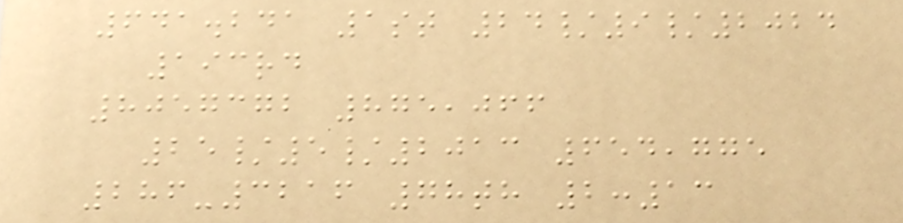641.241 1st 24/9/2024
193rd
8057372 875,066
25/5/2013 654,775
286-3216 78th 2:13
